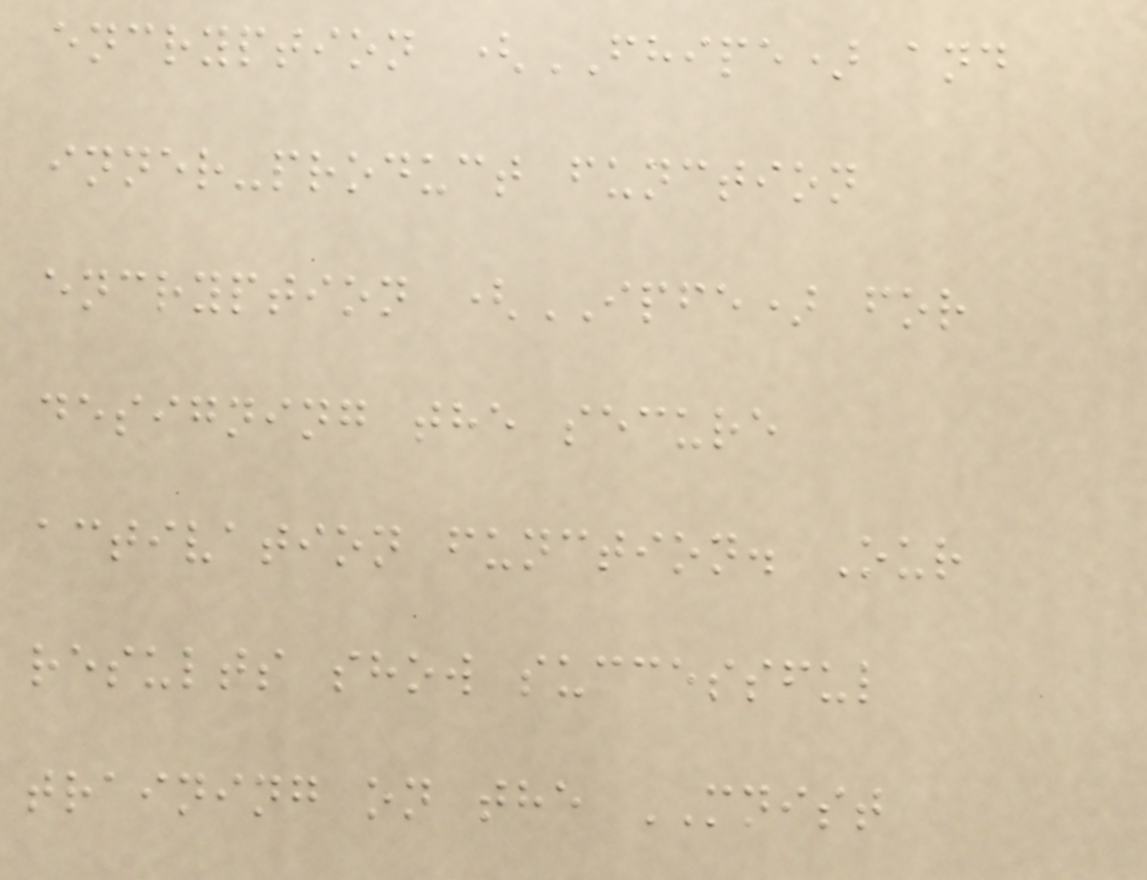encryption (FHIPE) and
inner-product function
encryption (IPFE) for
designing the secure
activation function. Our
results show successful
training on the MNIST
